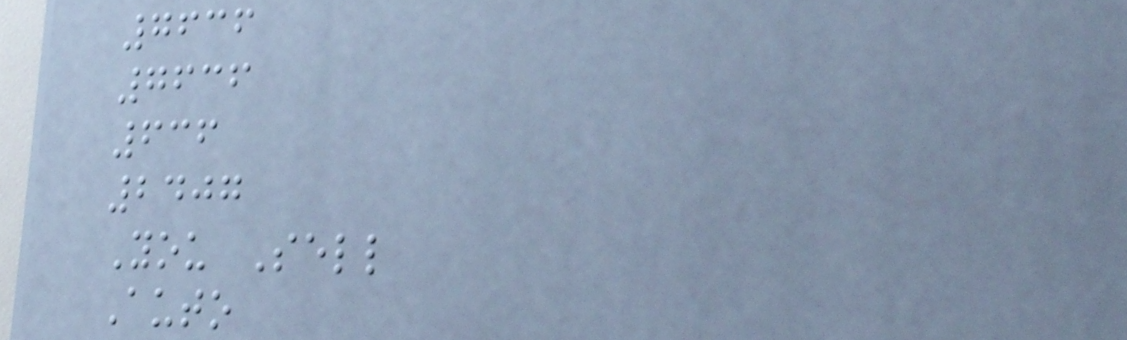7636
7636
636
2407
You Sell
Auto
